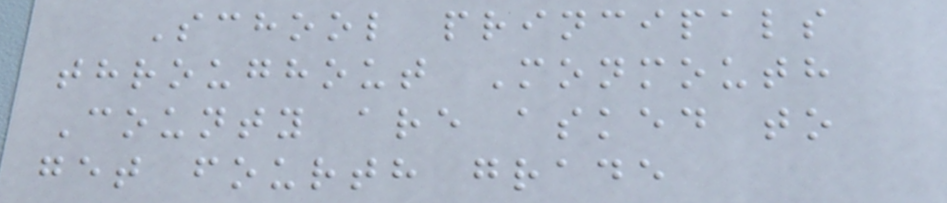School principals
throughout Monmouth
County are asked to
get fourth grade
